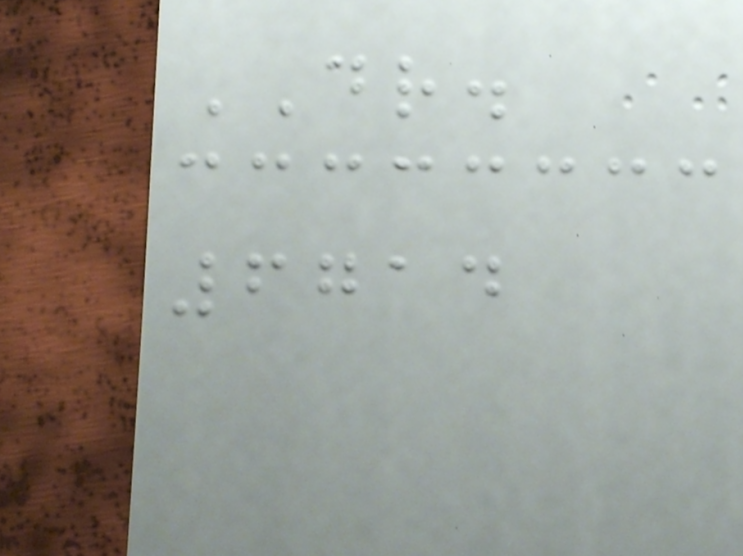DR.
6714
